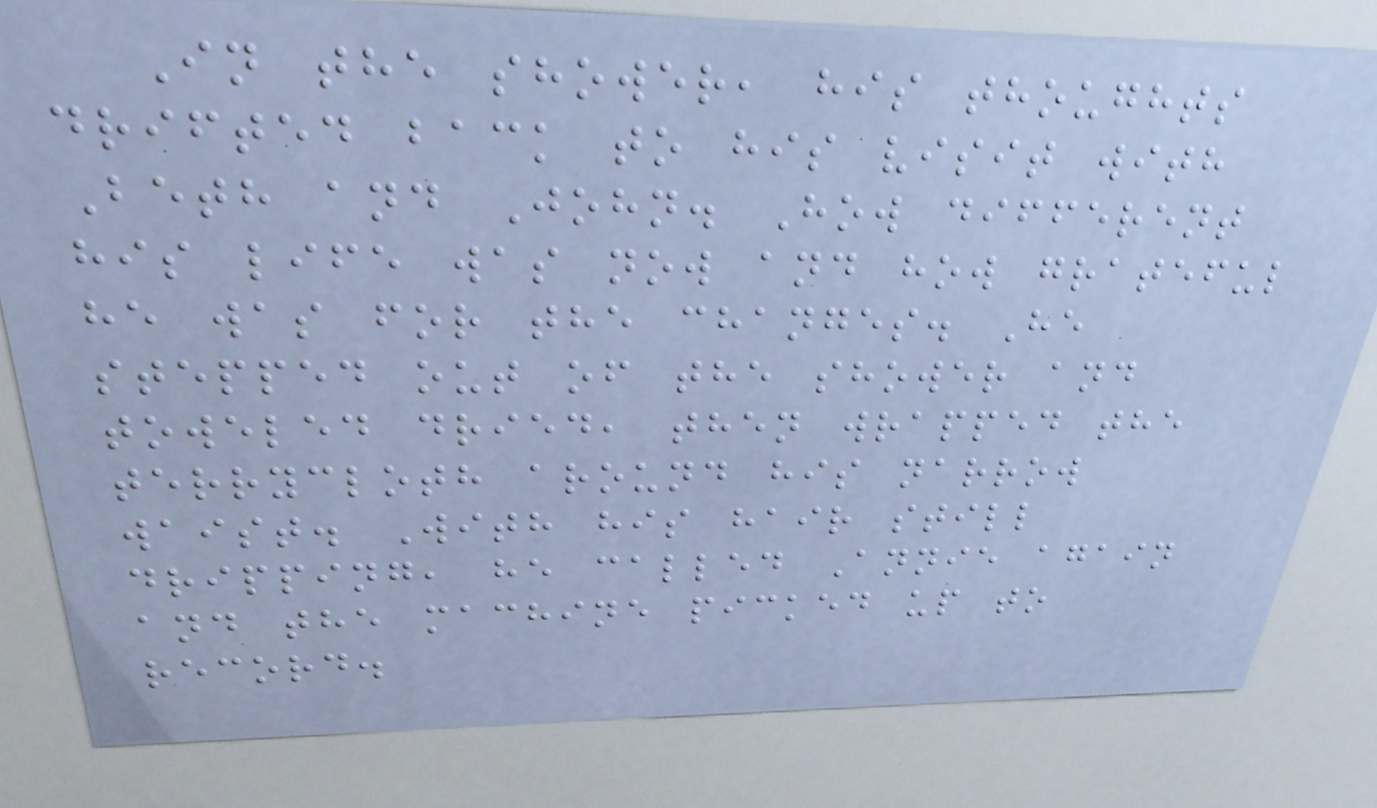In the shower, his thoughts
drifted back to his visit with
Beth and John. How different
his life was now and how grateful
he was for the changes. He
stepped out of the shower and
toweled dried, then wrapped the
terrycloth around his narrow
waist. With his hair still
dripping, he called Annie again
and the machine picked up to
record.
